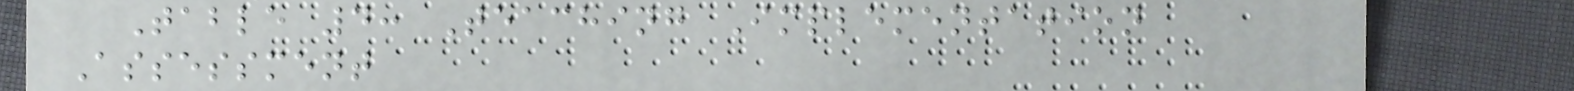Table 4: Teaching Implementation
Assessment
